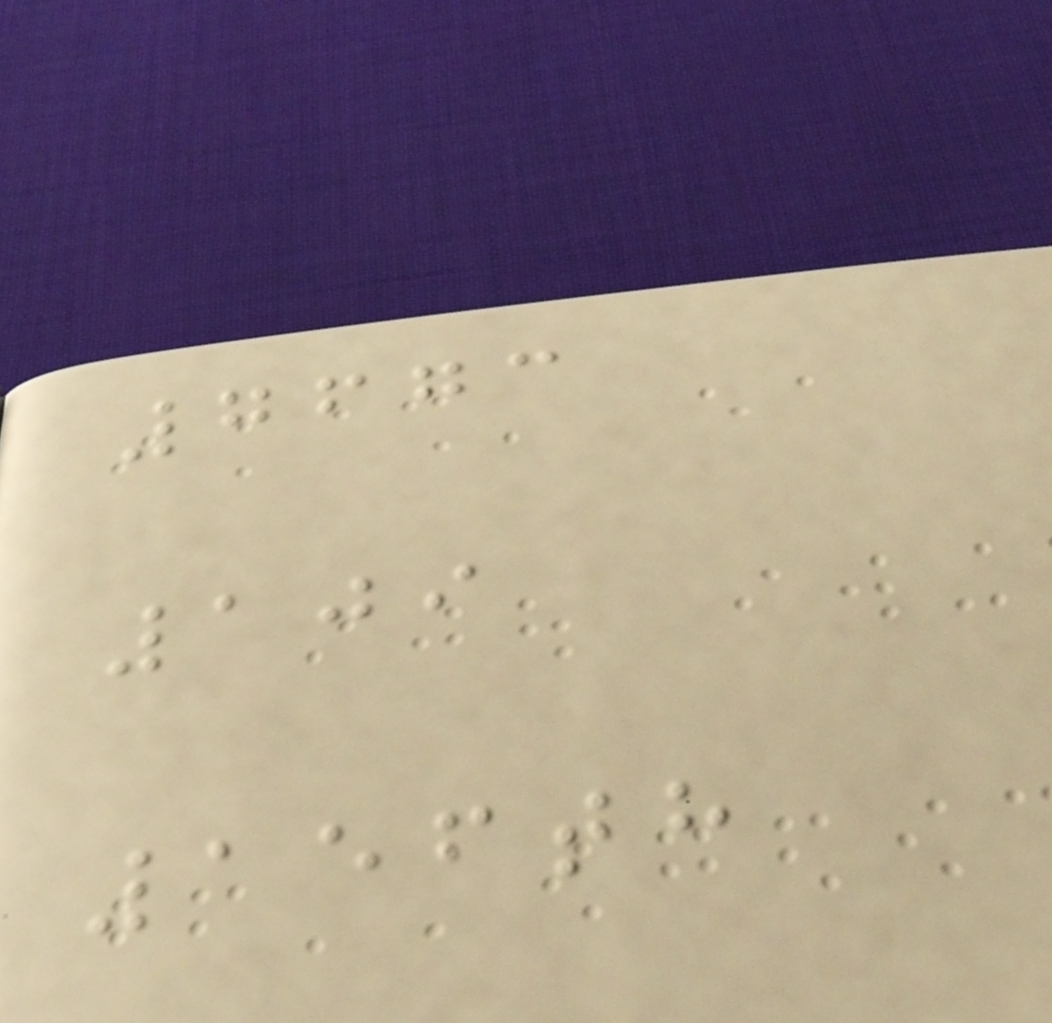7673
109
156th
